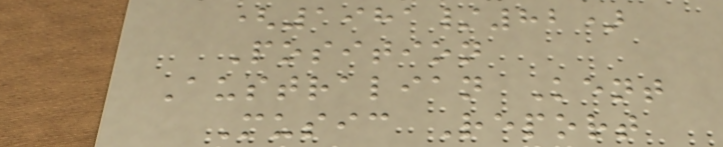(1981/82)
Position
Australian Kent
Music Report
